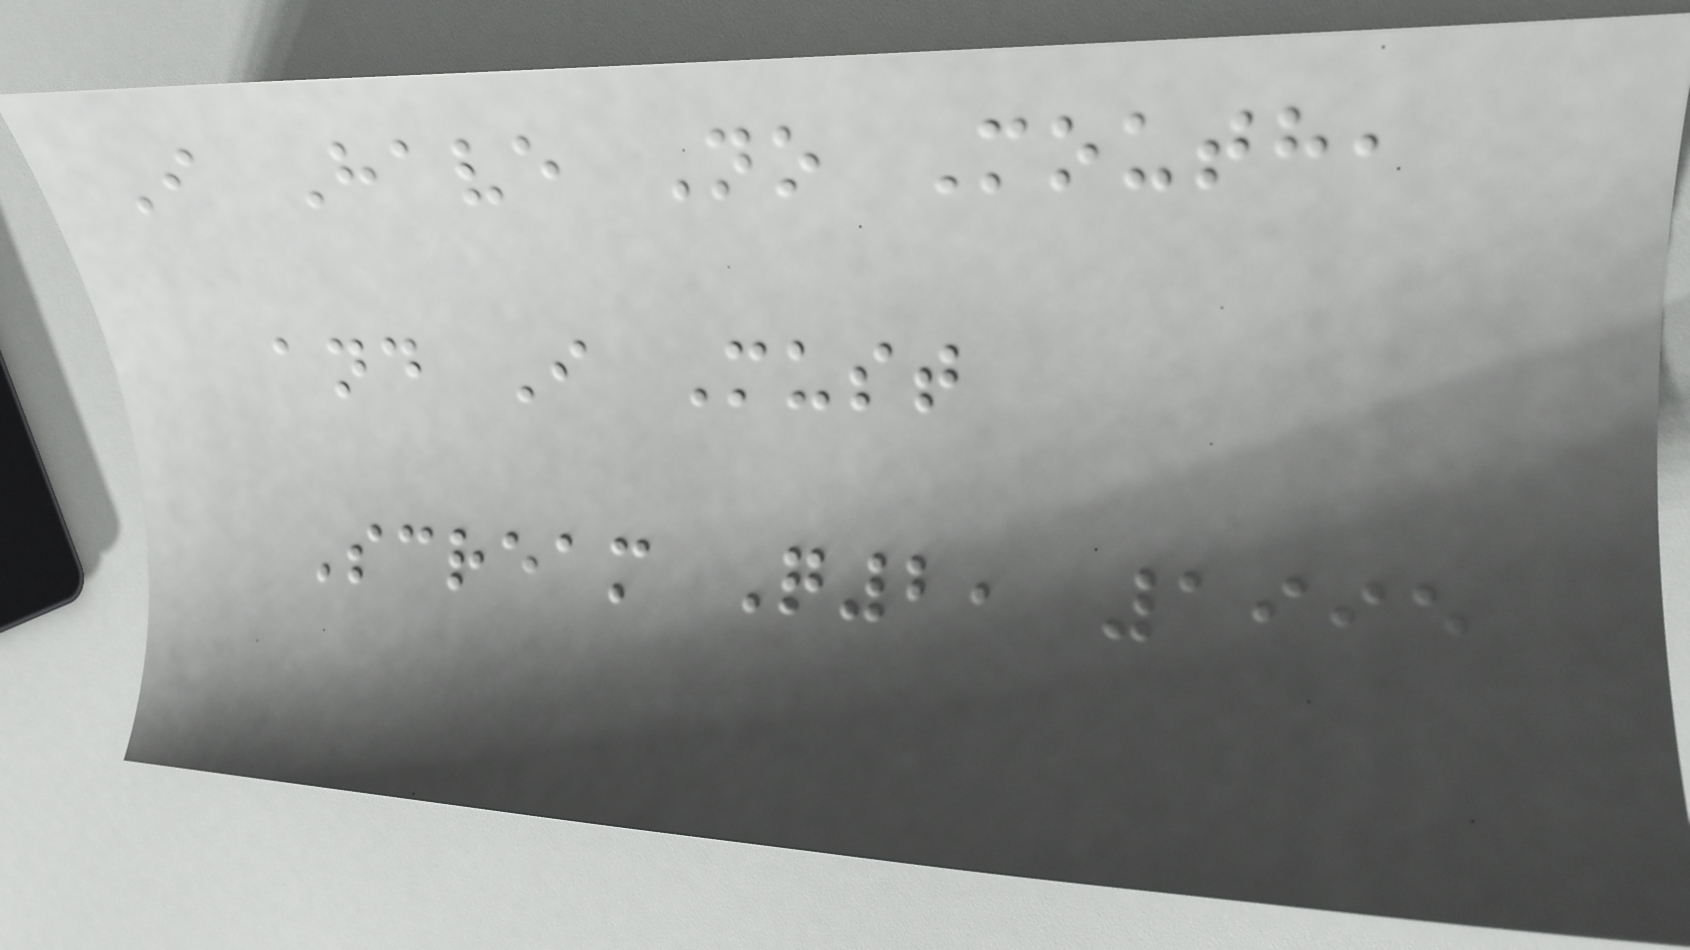I Have No Mouth,
and I Must
Scream Q2, 1995
